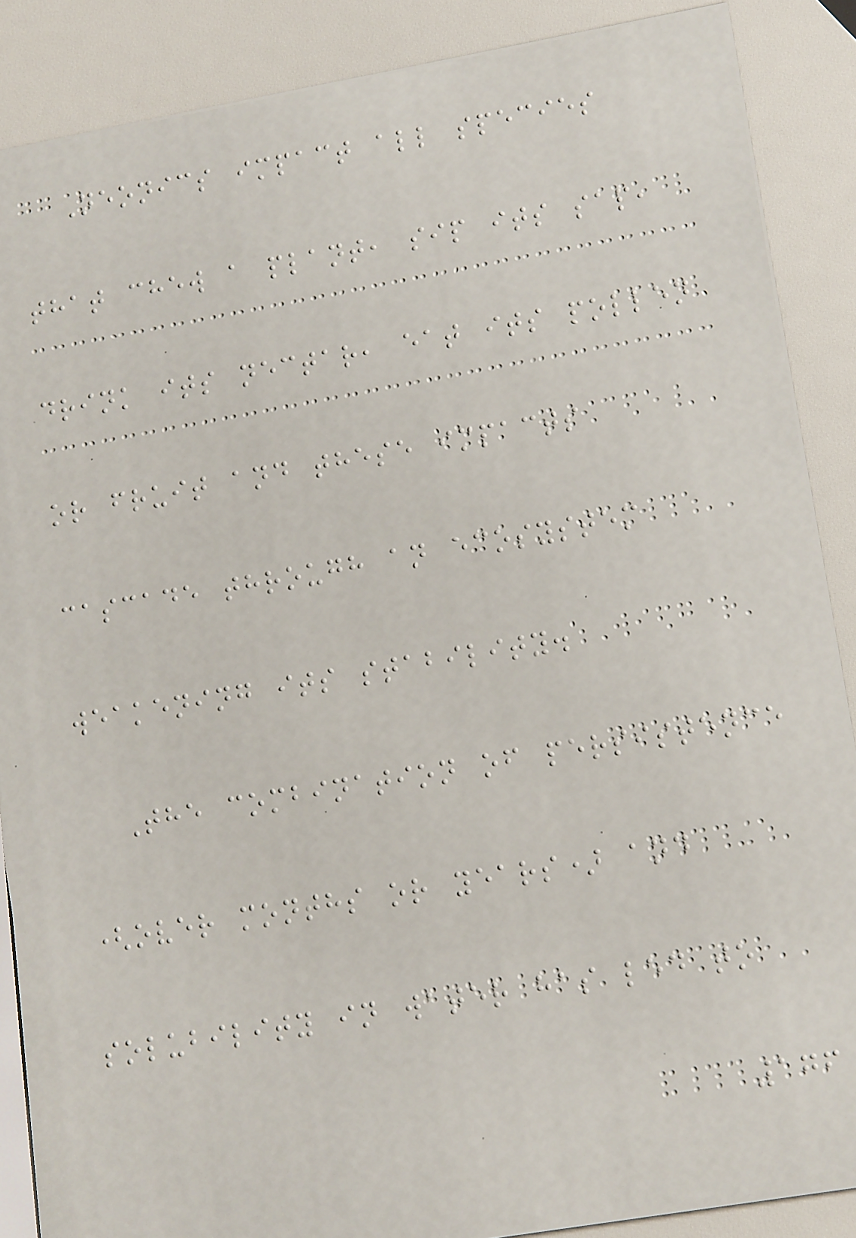Neonics impact all species
that chew a plant, sip its sap,
drink its nectar, eat its pollen
or fruit and these impacts
cascade through an ecosystem
weakening its stability.
The combination of persistence
(over months or years) and
solubility in water has led to
176
